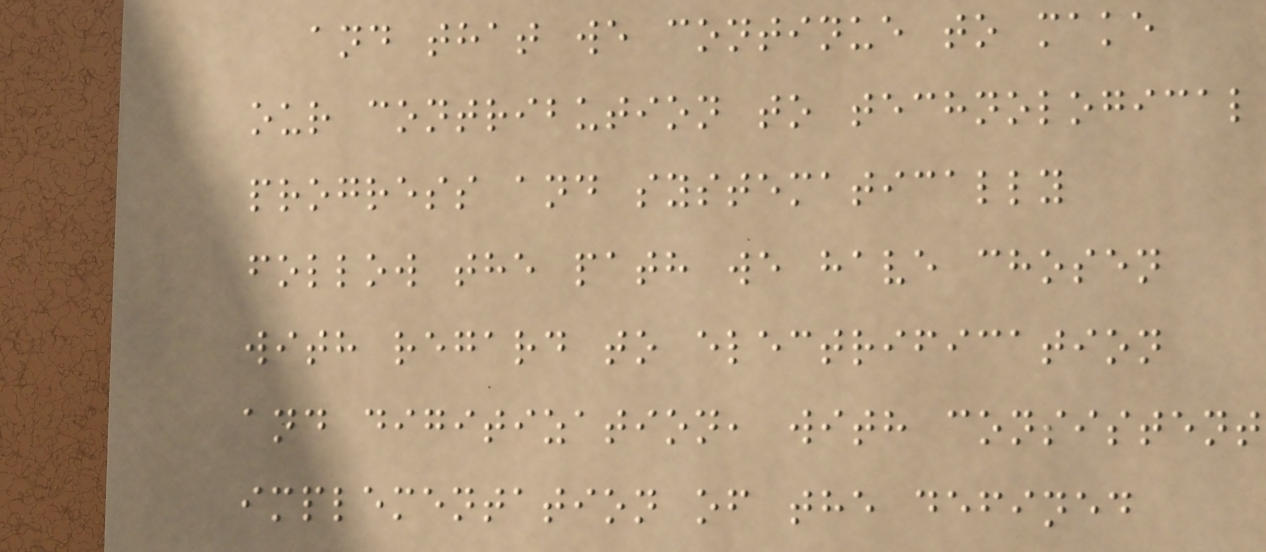and that we continue to make
our contribution to technological
progress and systematically
follow the path we have chosen
with regard to electrification
and digitization, with consistent
implementation of the defined
